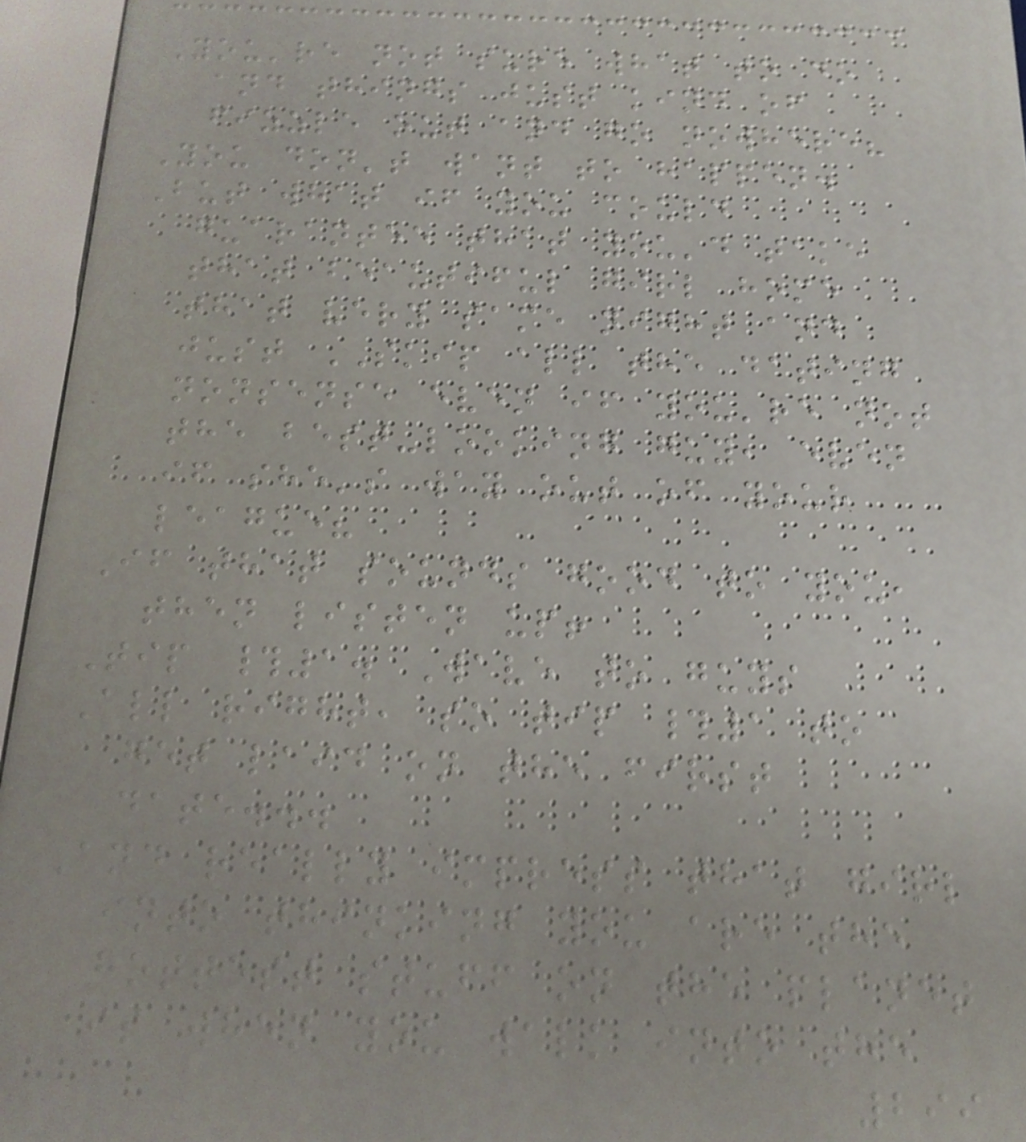You're not sure what to do
and things just kind of
fizzle out and go nowhere?
You don't want to happen.
But what if you could
guarantee that you'd take
that beautiful girl home
that very same night and
just SKIP all the dating
nonsense even if you're not
the best-looking guy, even
if she's way out of your
league?
If that sounds good to you,
then listen up!
Tip #1. Wave to guys
All right, so tip #1 to
get laid on the first
date...
And really impress that girl
into thinking you are the
hottest stuff on the planet
is when you walk into the
299
